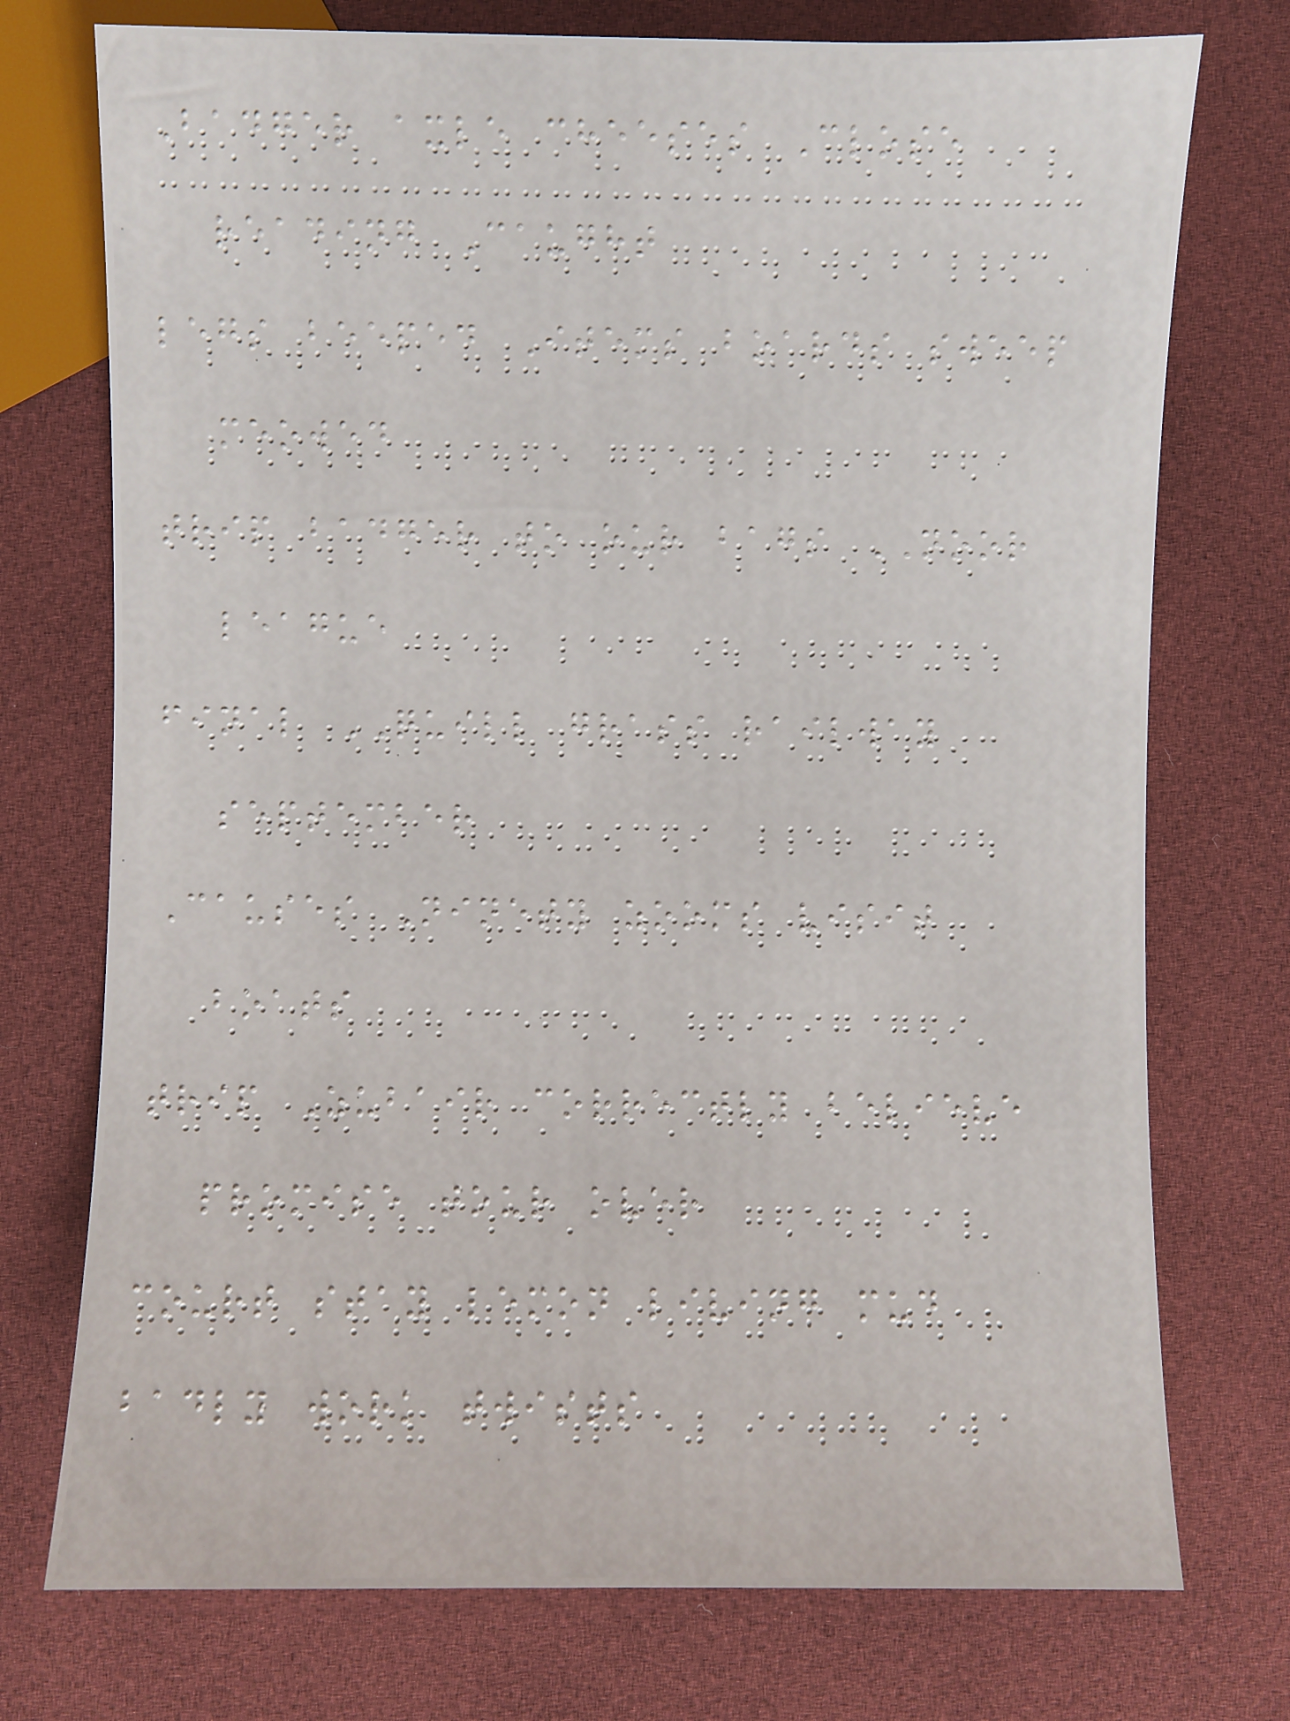Badger axle cheeses Close
reading Caught
legs beeped Items boards sweep
meowed
trip badger to our bags NOOR
league
final QUILL grass railway
september
Causes Ninety zooms visit
boats
trip Zubair correctly believe
promise tour over
court stay lemon living mud
badly work twists
